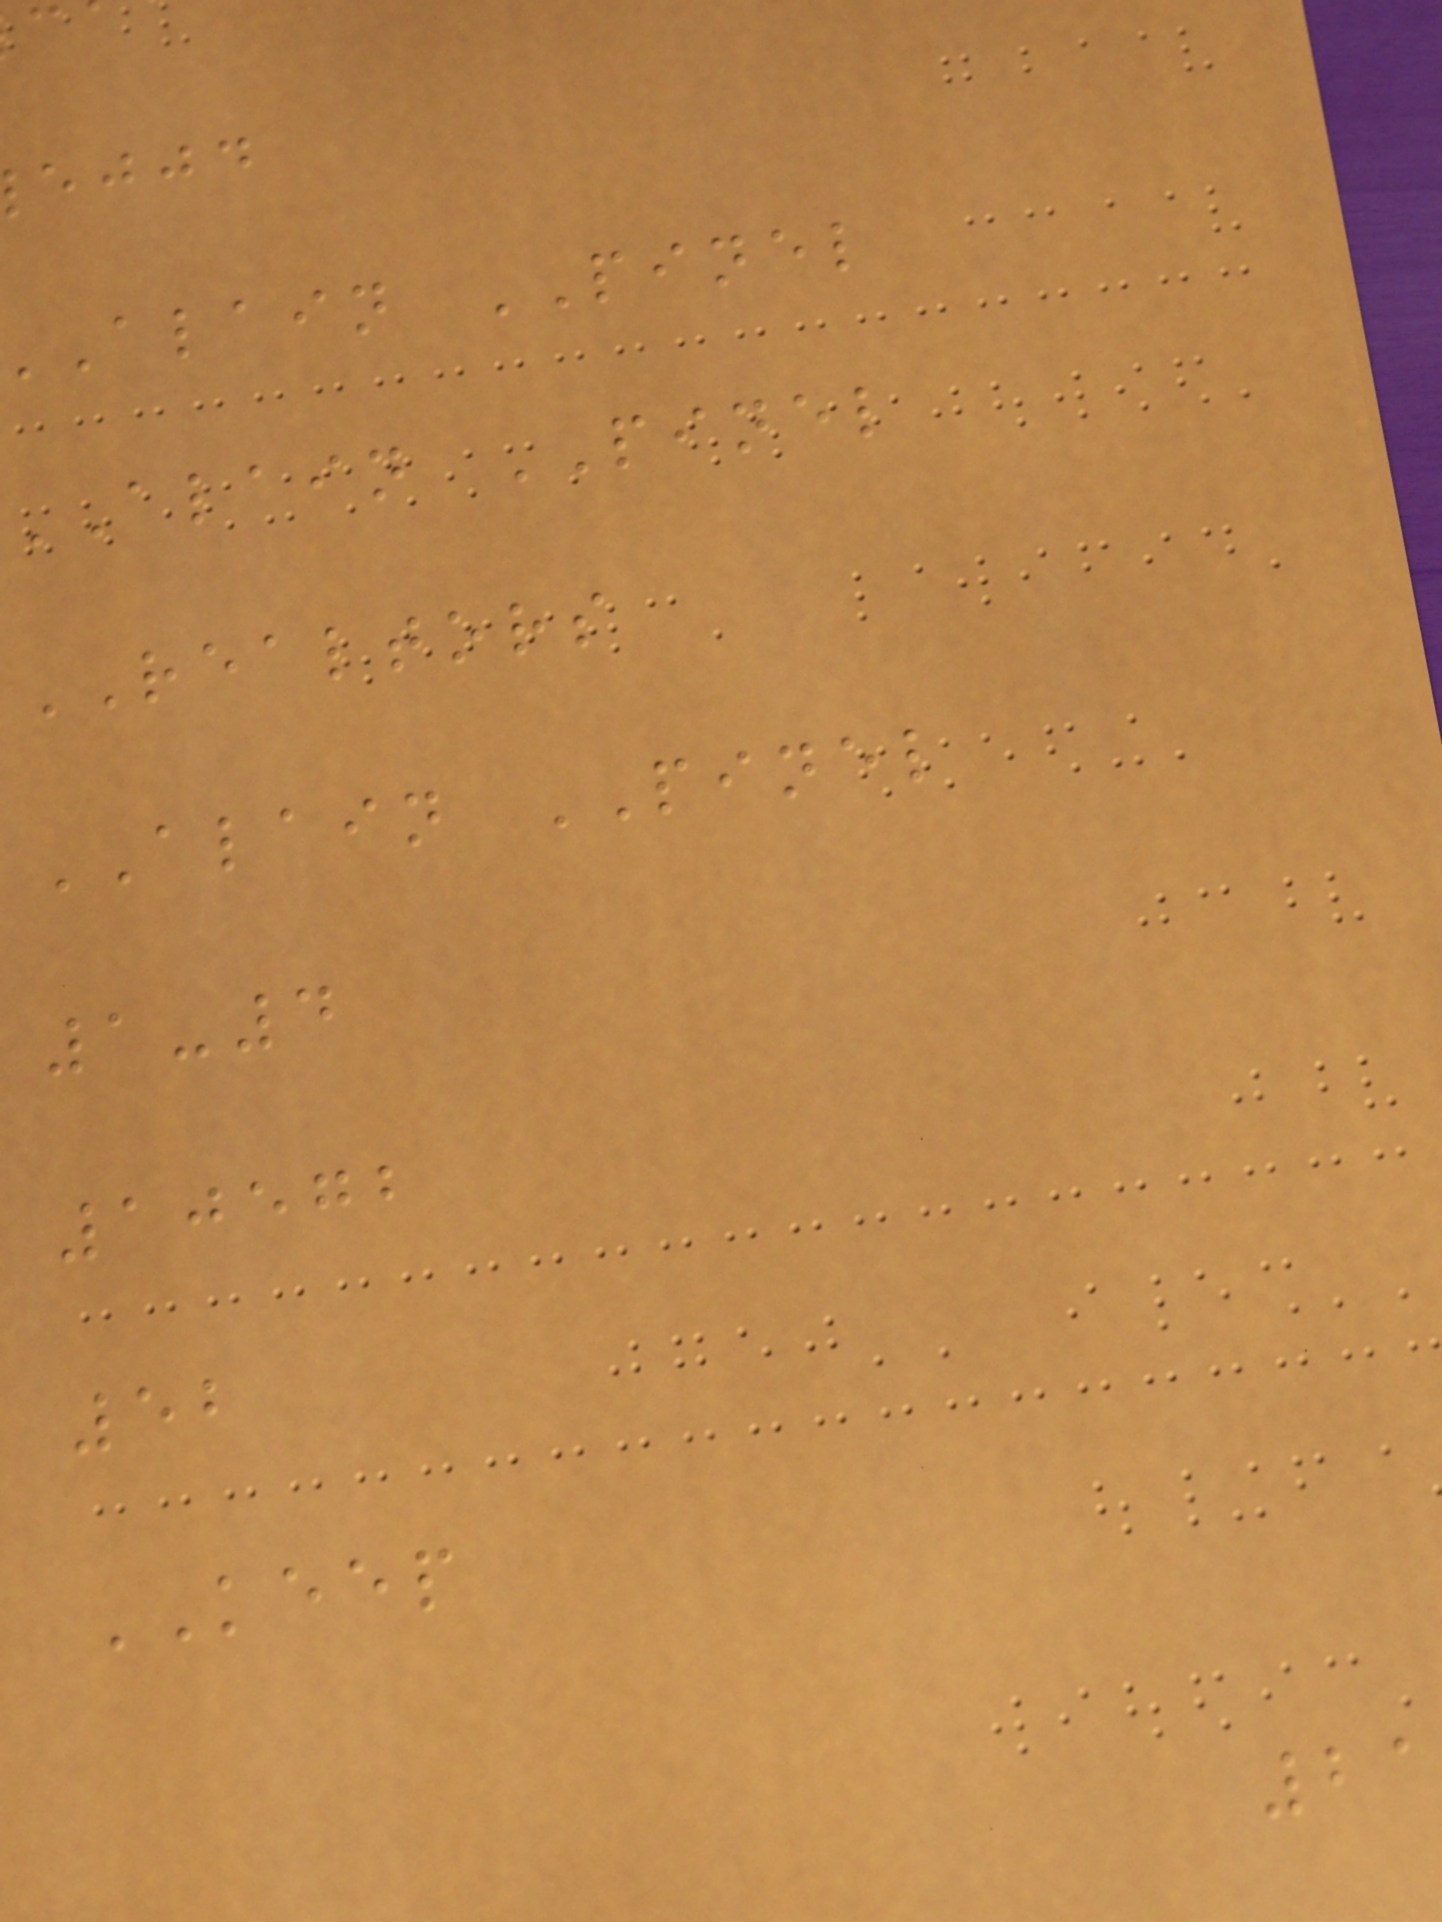ejjd
alain PINEL
ALAIN PINEL
REALTORS
ALAIN PINEL
1-4
10572
52
KEEP
